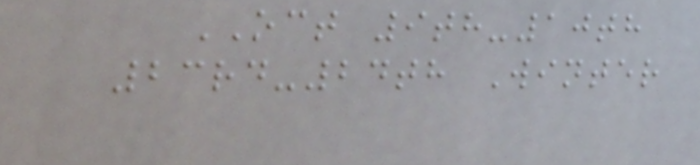OCT 9th-10th
23rd-24th Winter
